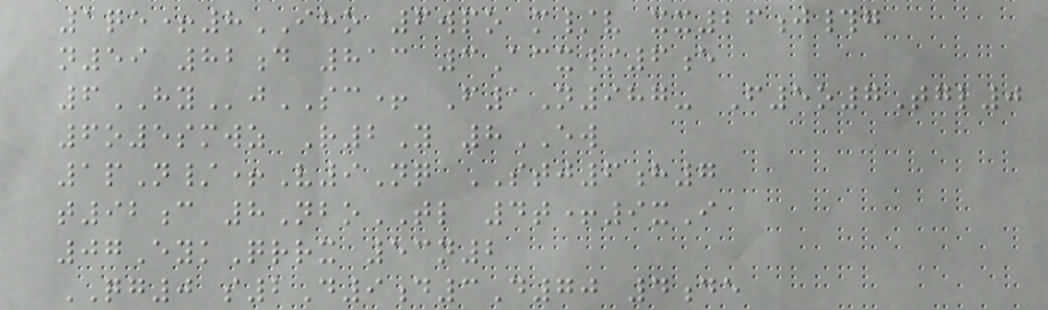1qe+8IHO 6wpo m/v xx26j#g
n59 82d 813 3Acx/6e
6HYjSC+ F1N987- F5o7Tgl0
6o5smwz R2Y 8EW
1pN/+V9Nq STJ6h7
t92c 8NboTL 4t+9xI
07EykQrrx 53n2
QG0 s2D9d3D70 4de
